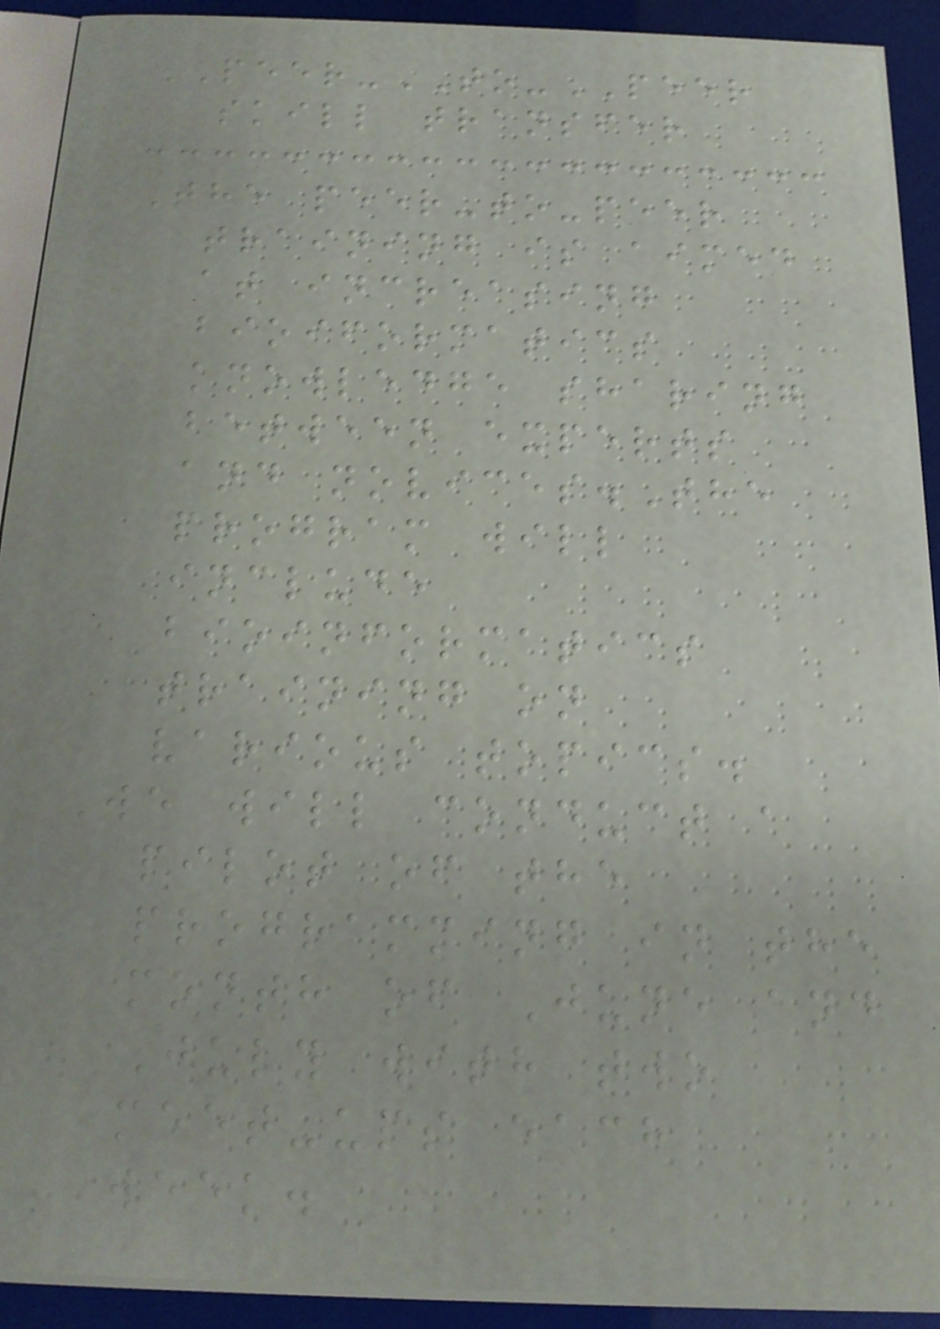PEER-TO-PEER
skill transfer
The peer-to-peer
training is aimed
at increasing
bioiformatics
knowledge sharing
between experts
and novices.The
program will
include
bioinformatics
training on
various topics.
We will conduct a
pilot of the
programming in the
month of June and
July with two
meet-ups each
week.
